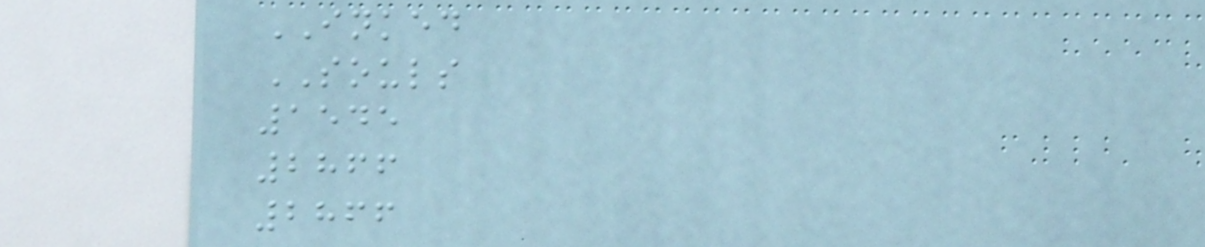INKED
SOULS
1545
2866
2866
